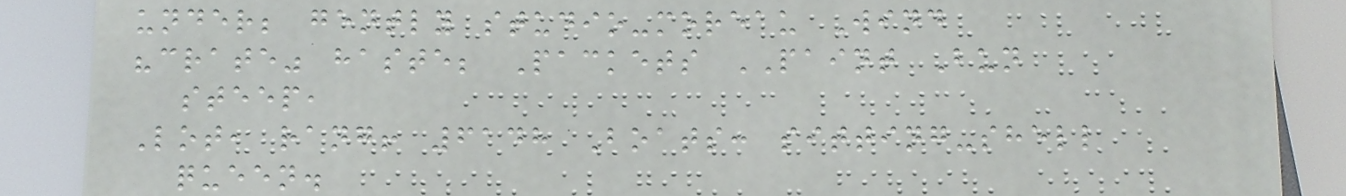under; gently studio-moreau Wind
"crate" haste; Packets PAINT Bun
steep,
Lot, rang! 6148 Boats: sitting-shell
queen.
